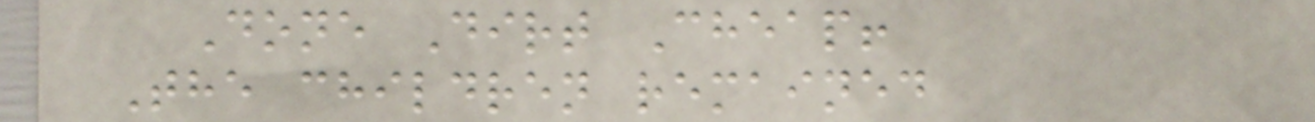Done Dirt Cheap!
The children remained
